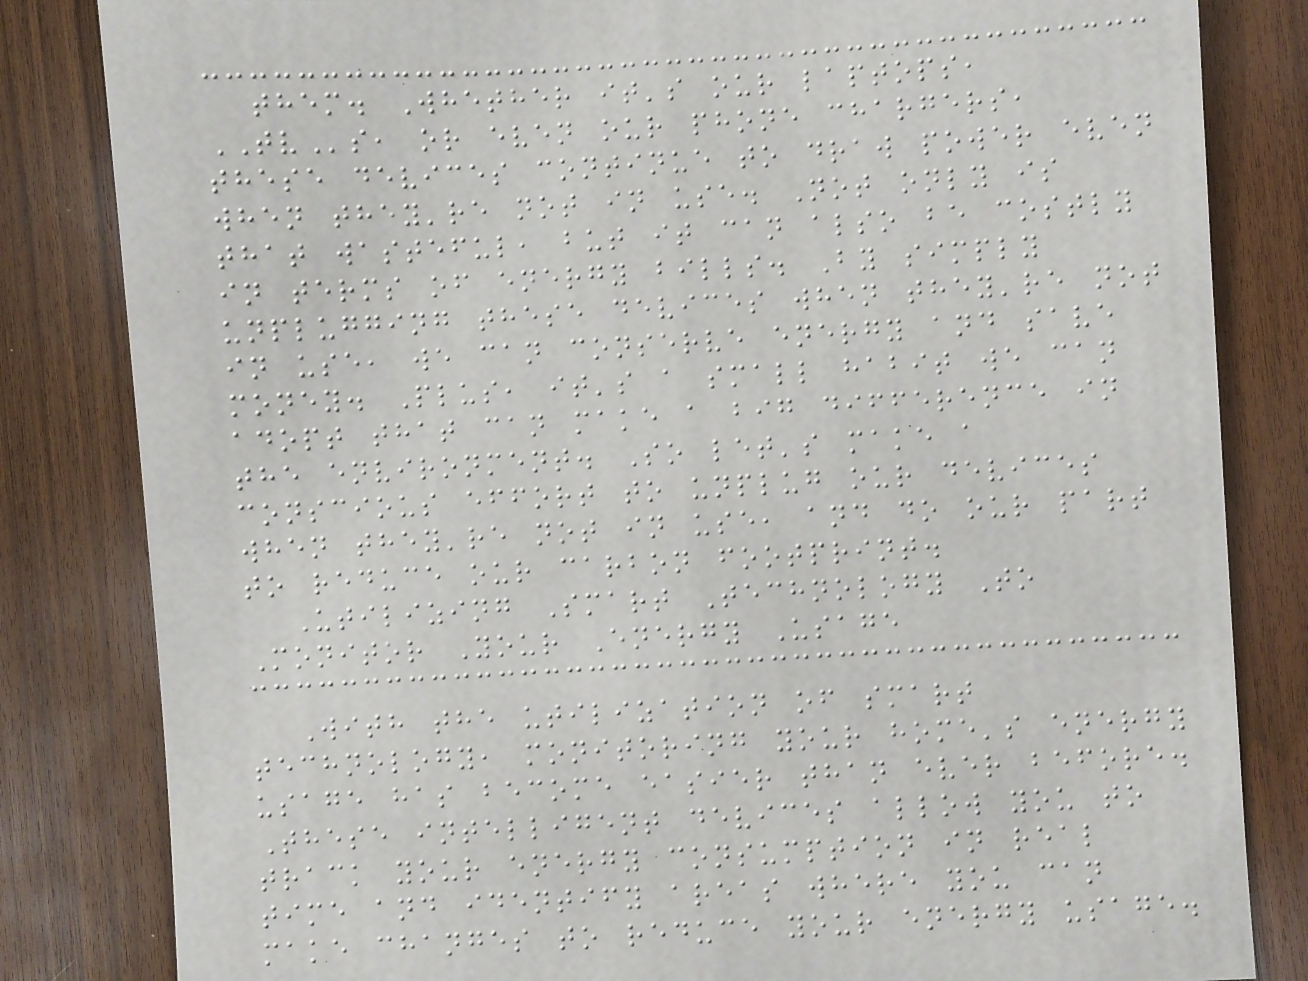them. Whether it's our laptops,
TVs, or even our phone chargers,
these devices continue to draw power even
when they're not in use. Not only is
that wasteful, but it can also be costly
in terms of energy bills. By simply
unplugging these devices when they're not
in use, we can conserve energy and save
money. Plus, it's a small habit we can
adopt that can make a big difference in
the environment. So let's make a
conscious effort to unplug our devices
when they're not in use, and do our part
to reduce our carbon footprint.
Utilizing Smart Technology To
Monitor Your Energy Usage
With the utilization of smart
technology, monitoring your home's energy
usage has become easier than ever before.
These intelligent devices allow you to
track your energy consumption in real
time and identify areas where you can
make changes to reduce your energy usage.
